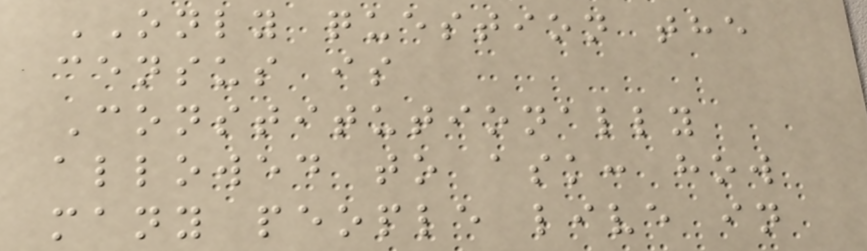ONLY question the
census is
Constitutionally
allowed to ask: how
many people live in
